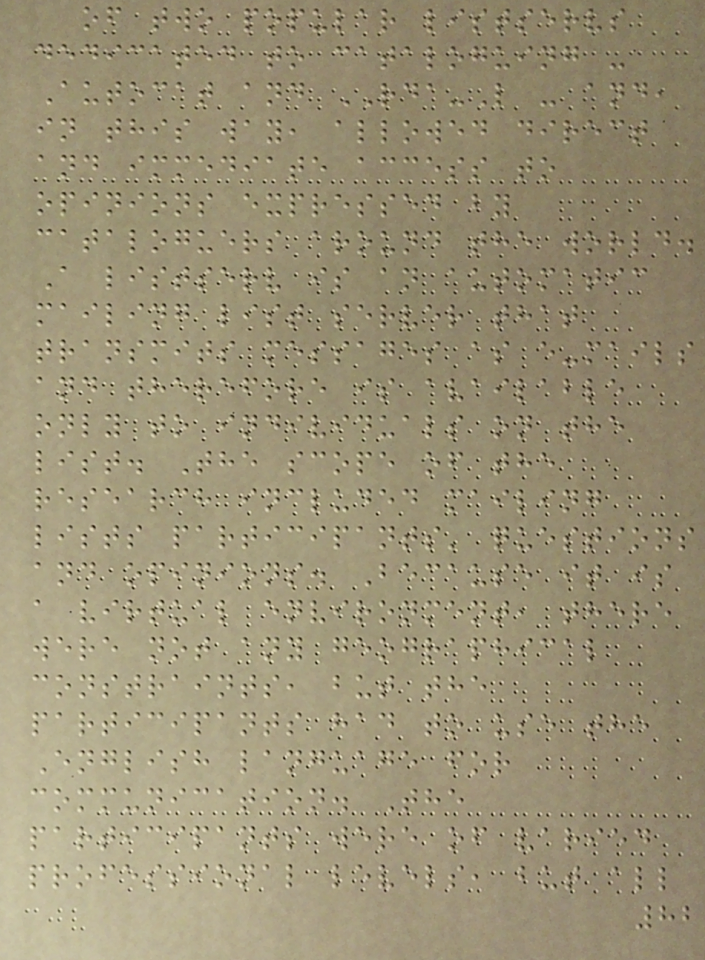of two popular listservs
dedicated to cataloguing -
Autocat and RDA-L - and,
in this way, allowed direct
and immediate access to
opinions expressed by
cataloguers around the world.
A listserv is an automatic
mailing list server that
transmits messages as e-mails
and therefore is available
only to individuals on the
list. The scope of the
research included mailing
lists participants' questions
and opinions. Because it is
a virtual environment, there
were not any geographical
constraints, but the
participants had to use the
English language for
communication. The
participants were of varied
professional levels, but all
82
